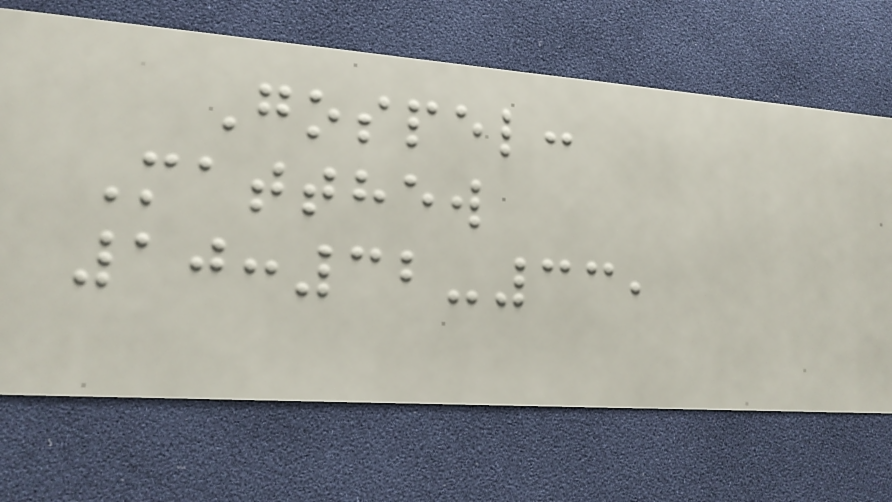Gospel:
Matthew
10:32-33,
